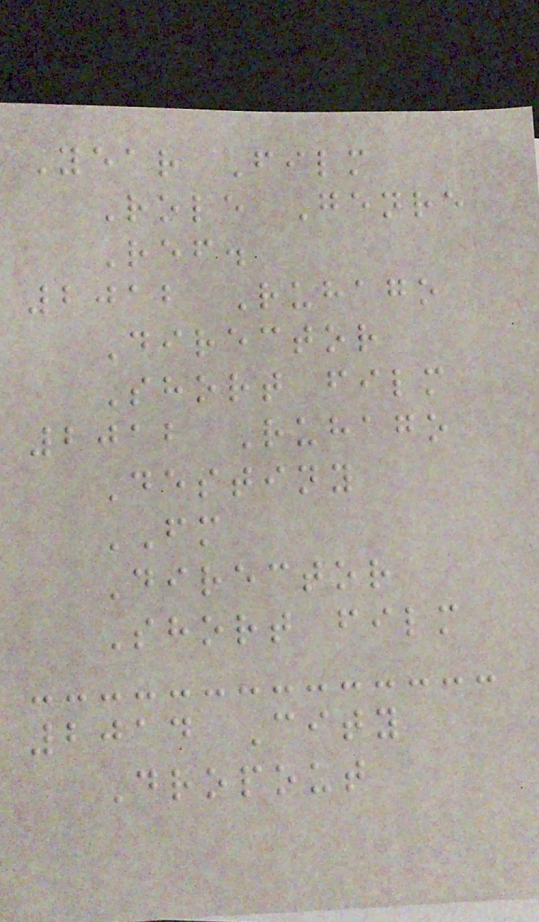Year Film
Role Genre
Ref.
2012 Ruhago
Director
Short film
2012 Ruhago
Destiny
FM
Director
Short film
2014 City
Dropout
